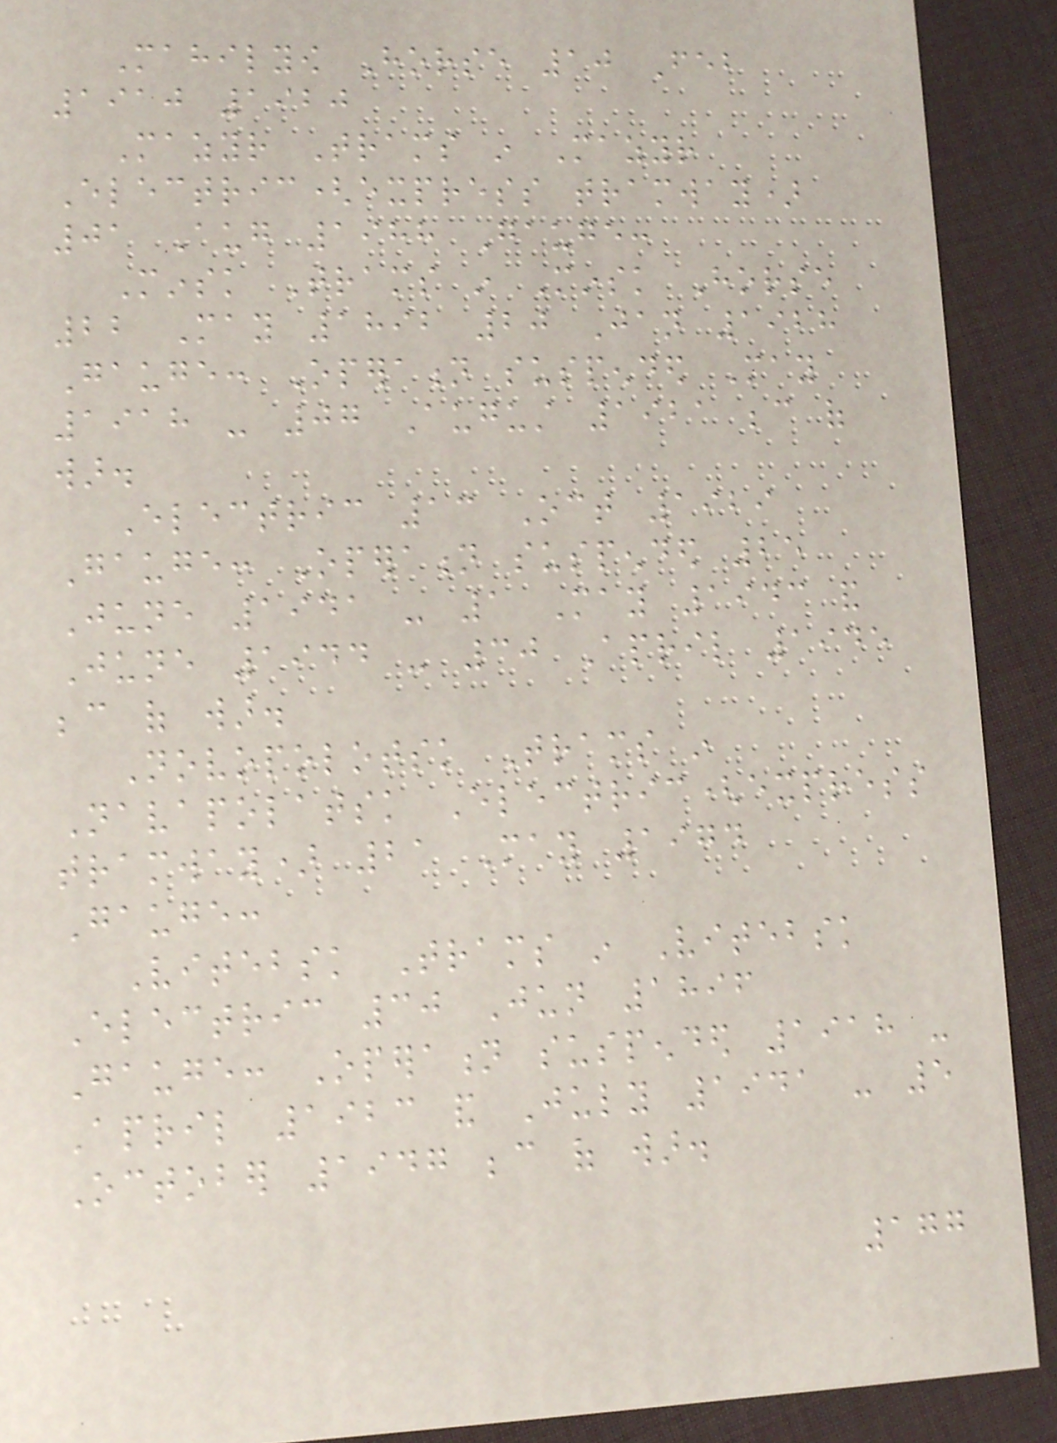Mahilyow Horse 10 Feb
1910 1920
Mazyr Trams in Mazyr
Electric(express tramway)
01 Aug 1988 Gauge:
Minsk Trams in Minsk Horse
22 May 1892 20 Jan 1928
Gauge: Operation suspended May
1918 - 07 August 1921 because of
war.
Electric 13 Oct 1929
Gauge: Operation suspended 25
June 1941 - 1 May 1943 and
June 1944 - 30 April 1945
because of war.
Novopolotsk Trams in
Navapolatsk Electric(express
tramway) 21 May 1974
Gauge:
Vitebsk Trams in Vitebsk
Electric 30 Jun 1896
Gauge: Operation suspended 1918 -
April 1923 and July 1941 - 5
October 1947 because of war.
177
